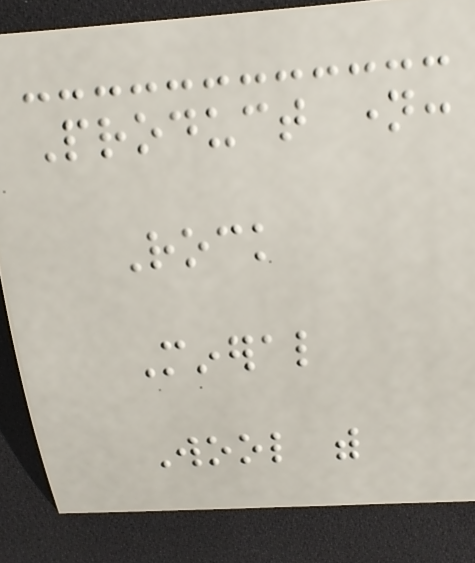Product name:
Rock
Mineral
Wool with
